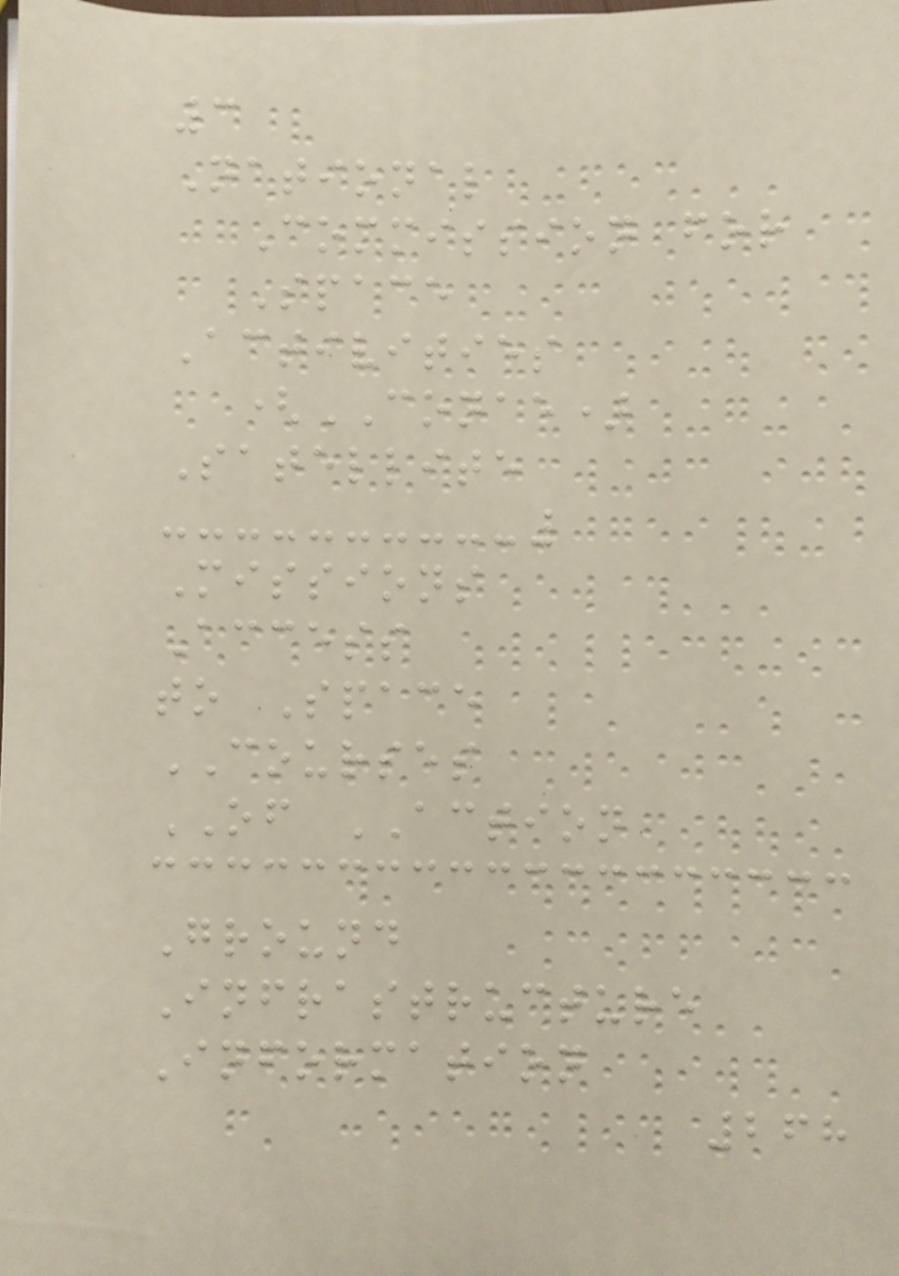3
National
Commission for
Space
Activities
(CONAE)
Satellite
Missions
Access
to Space
COURSES
OF ACTION
Ground
Infrastructure
Information
268
